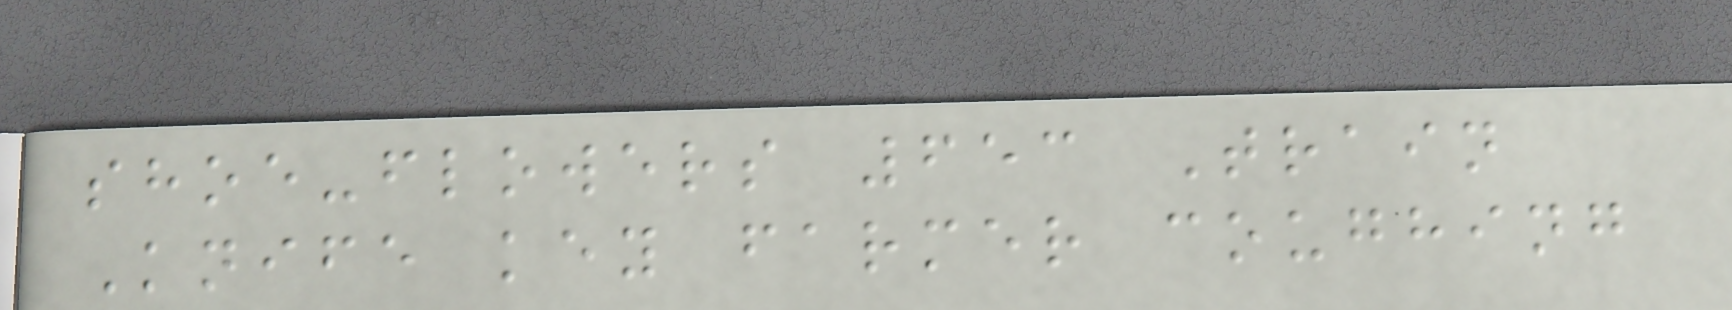shoe-flowers 653 Train
Knife key farmer coughing
